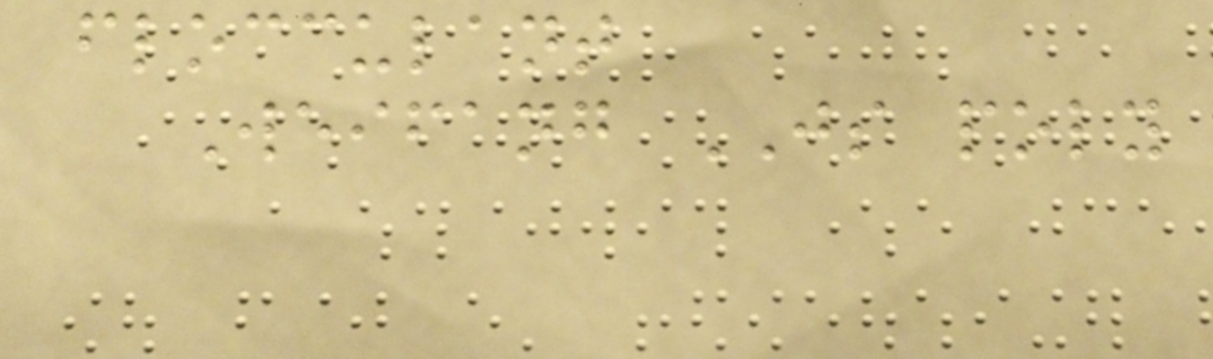flocculant
Weifang JS poly
